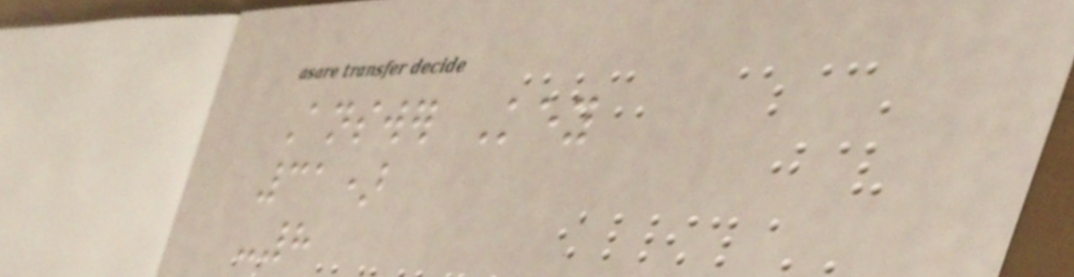Answer Key
31)
-8
